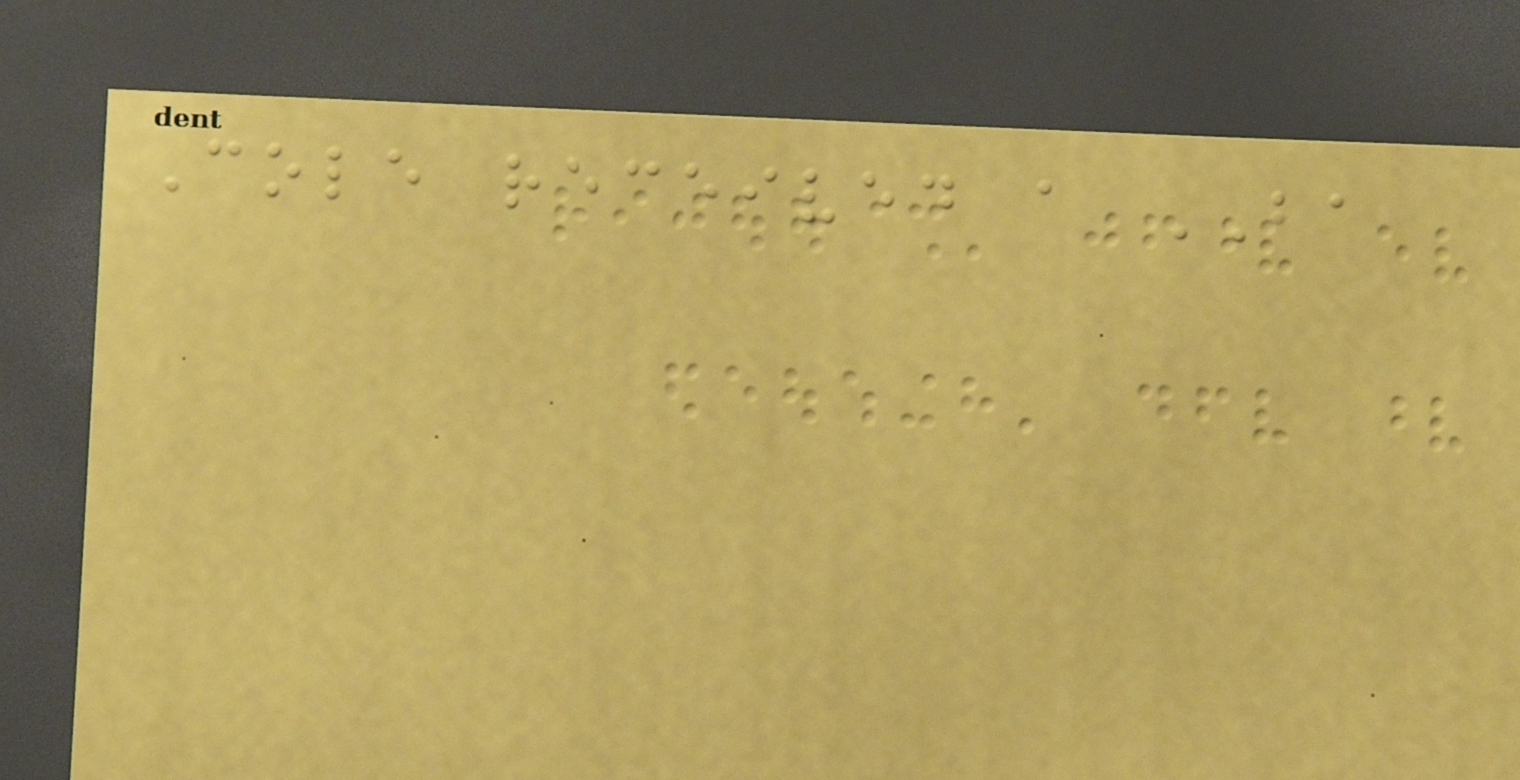Cole received a BA
